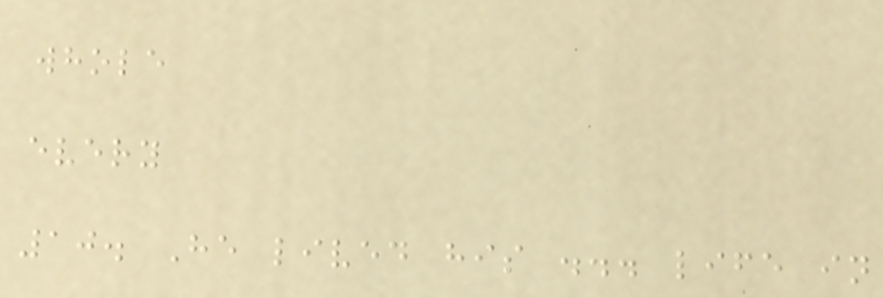whole
every
10. He lived his ... life in
